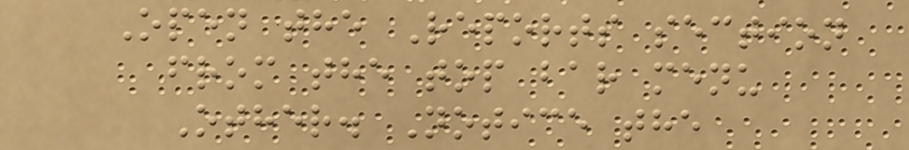Open the Reports section
from the top bar menu
Other. Notice the
